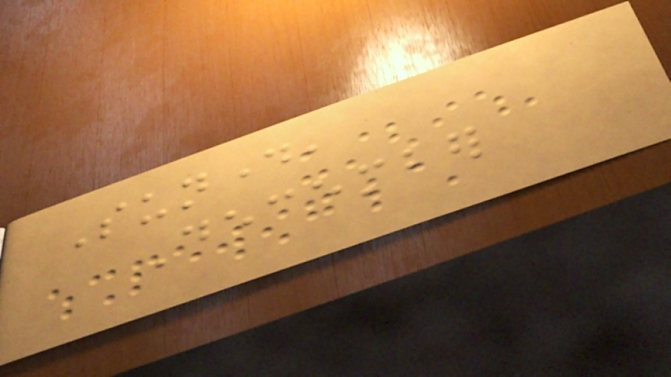Sunday,
December
